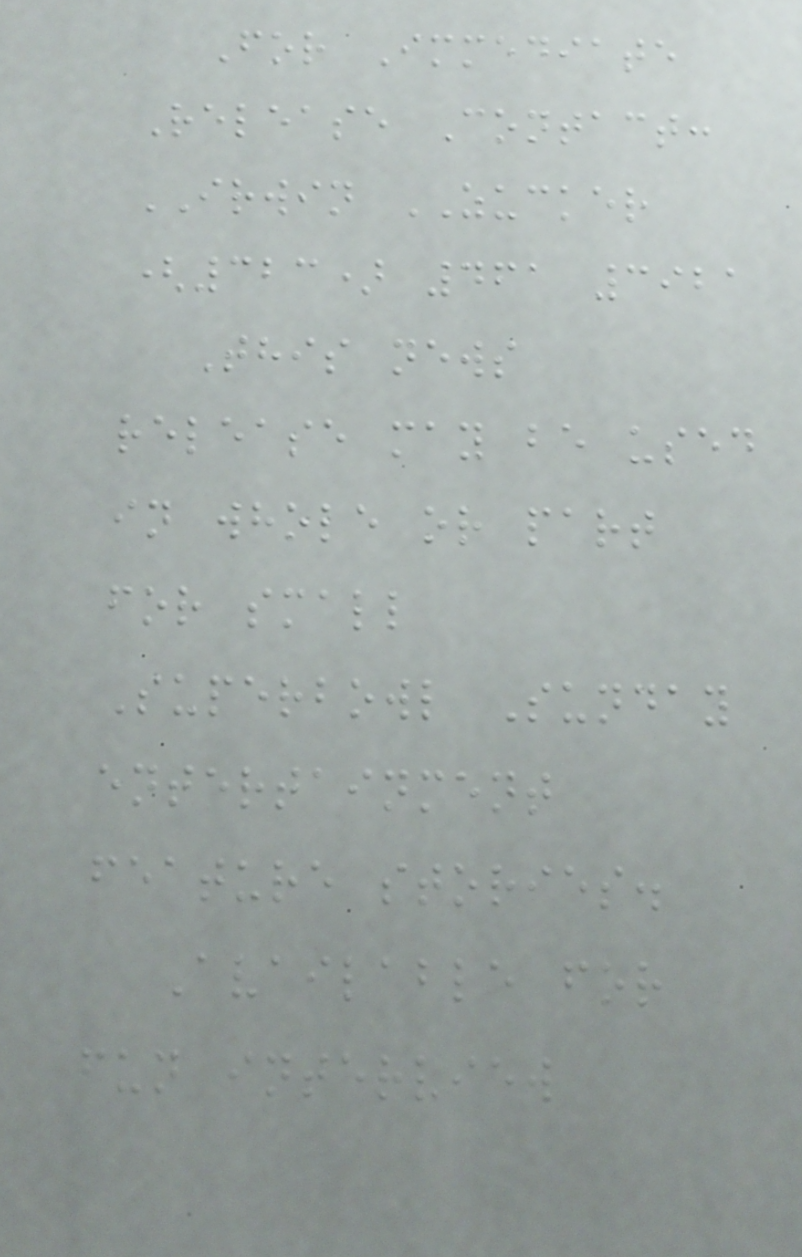For Immediate
Release Contact:
IRWIN ZUCKER
(323) 461 3921
This news
release may be used
in whole or part
for small
Superbowl Sunday
entertainment
feature stories.
Available for
fun interview
